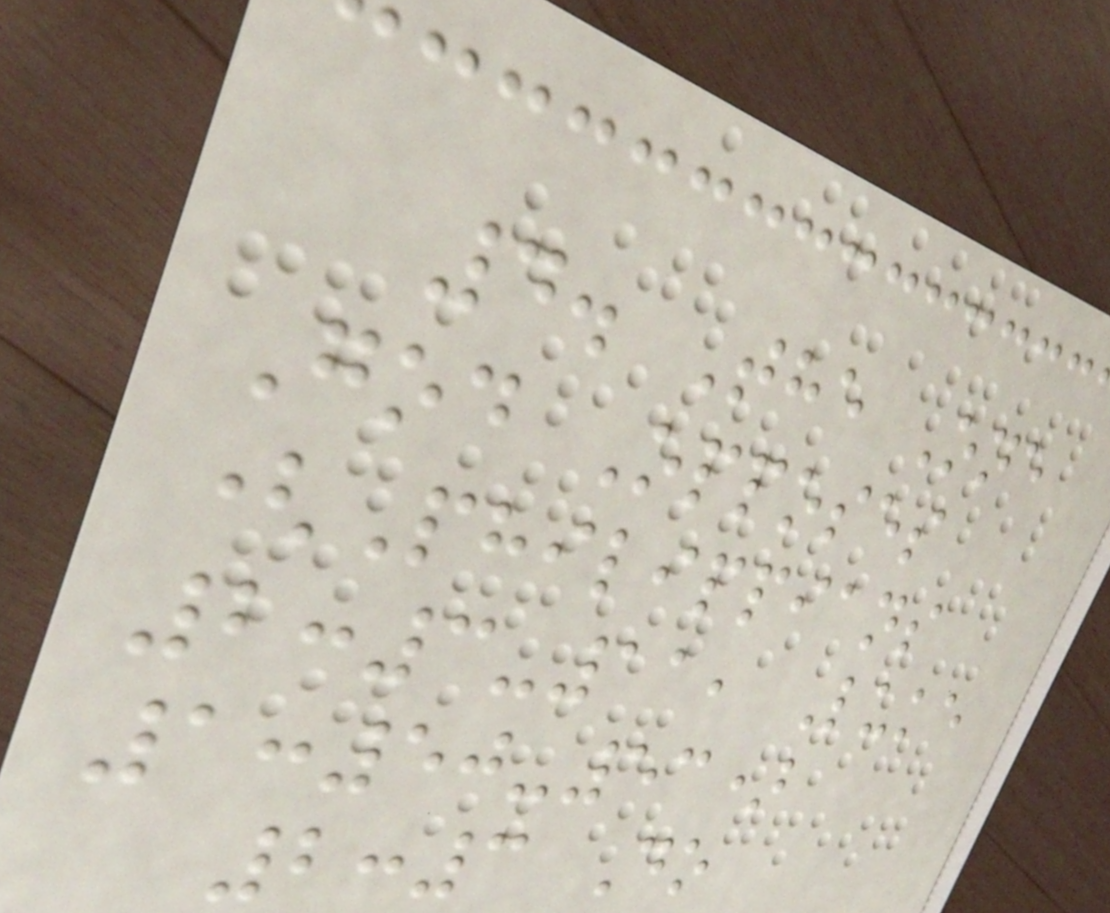4. The One
God Opposes
(Philippians
2:3-11, Luke
1:50-53)
2:3 Do
